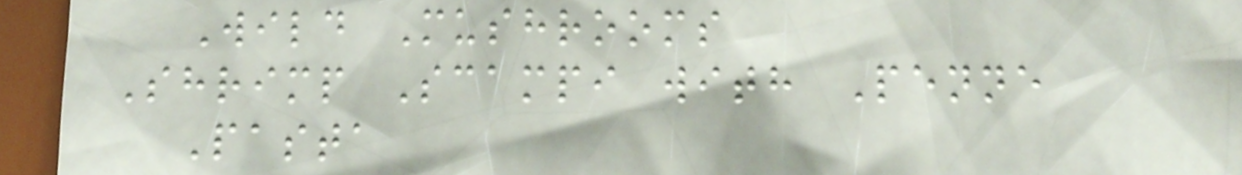Wild Mushrooms
Shrimp Scampi with Penne
Pasta
